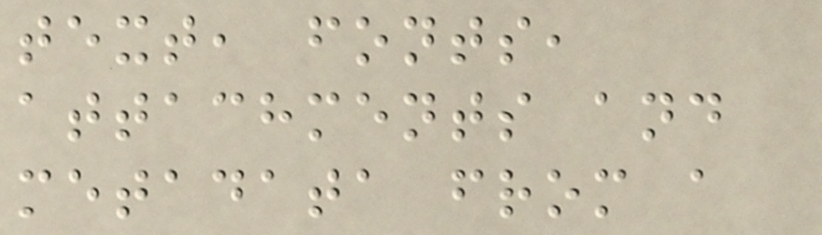text, fonts,
attachments and
metadata from a
